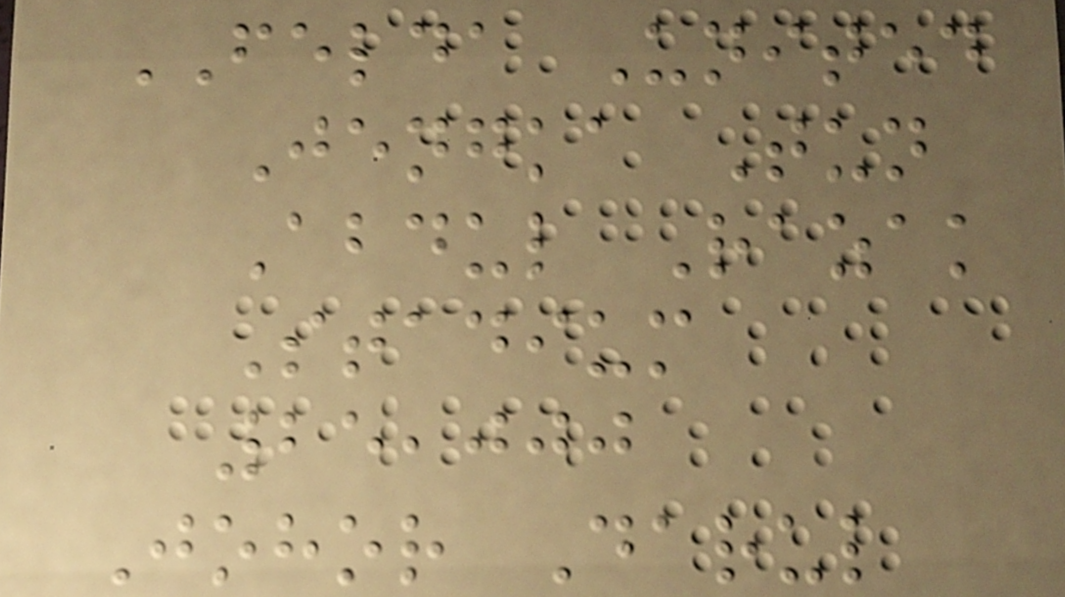FELDA United
Jengka Tun
Abdul Razak
Stadium
25,000
Johor Darul
